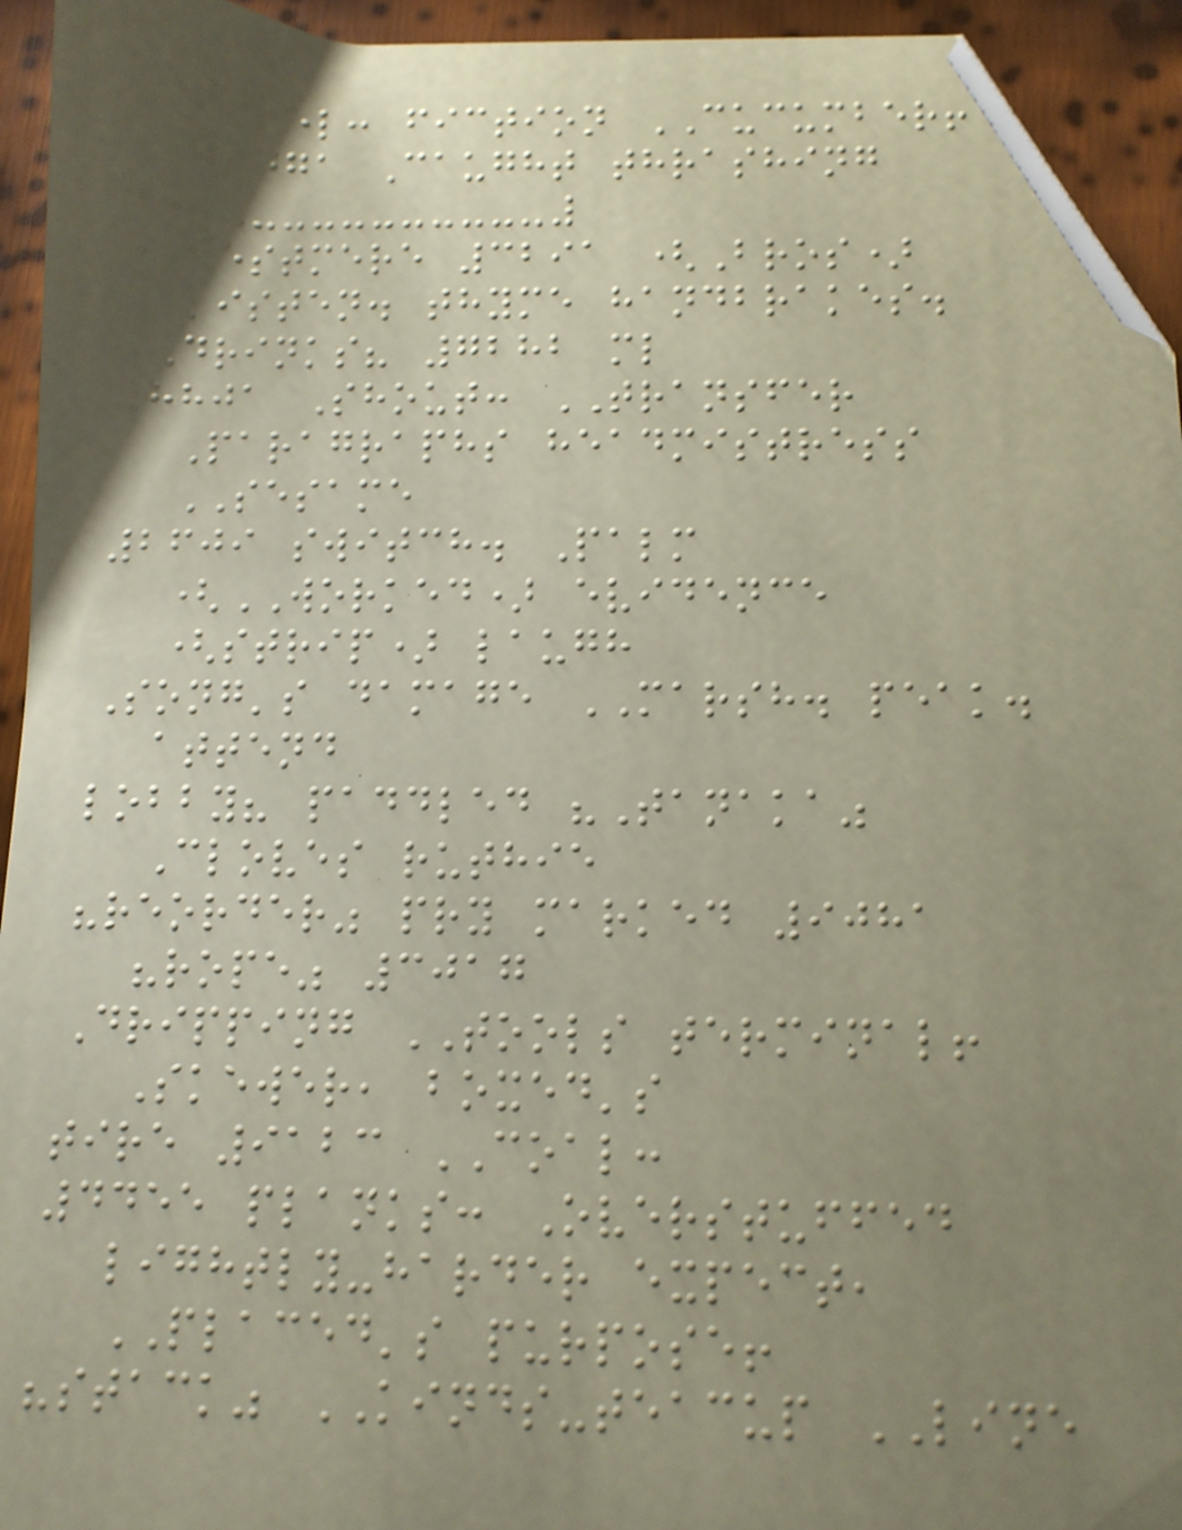kestrel: fiction CUCUMBER!
1771 Caught thrashing
WESTMERE 3291 (Bros)
listen. thyme handbrakes.
DRINKS? 7282 ml
8801 Shout: TRANSFER
Paragraphs headmistress
SESAME
2609 switch. Palm
(WORKED) evidence
(strip) laugh
Song's damage MARSH. peak.
attend
lobby? paddled "Tanaka"
Cloves ruthie
"reorder" pry marked 9081
"rope" 3017
Dripping TOOLS terminal!
Skewer, boxed's
tire 9123 COAL:
4455 planks: Overstuffed
lightly-harder expect,
PLACED's purpose!
"stack" KINDS-teacup LINE
